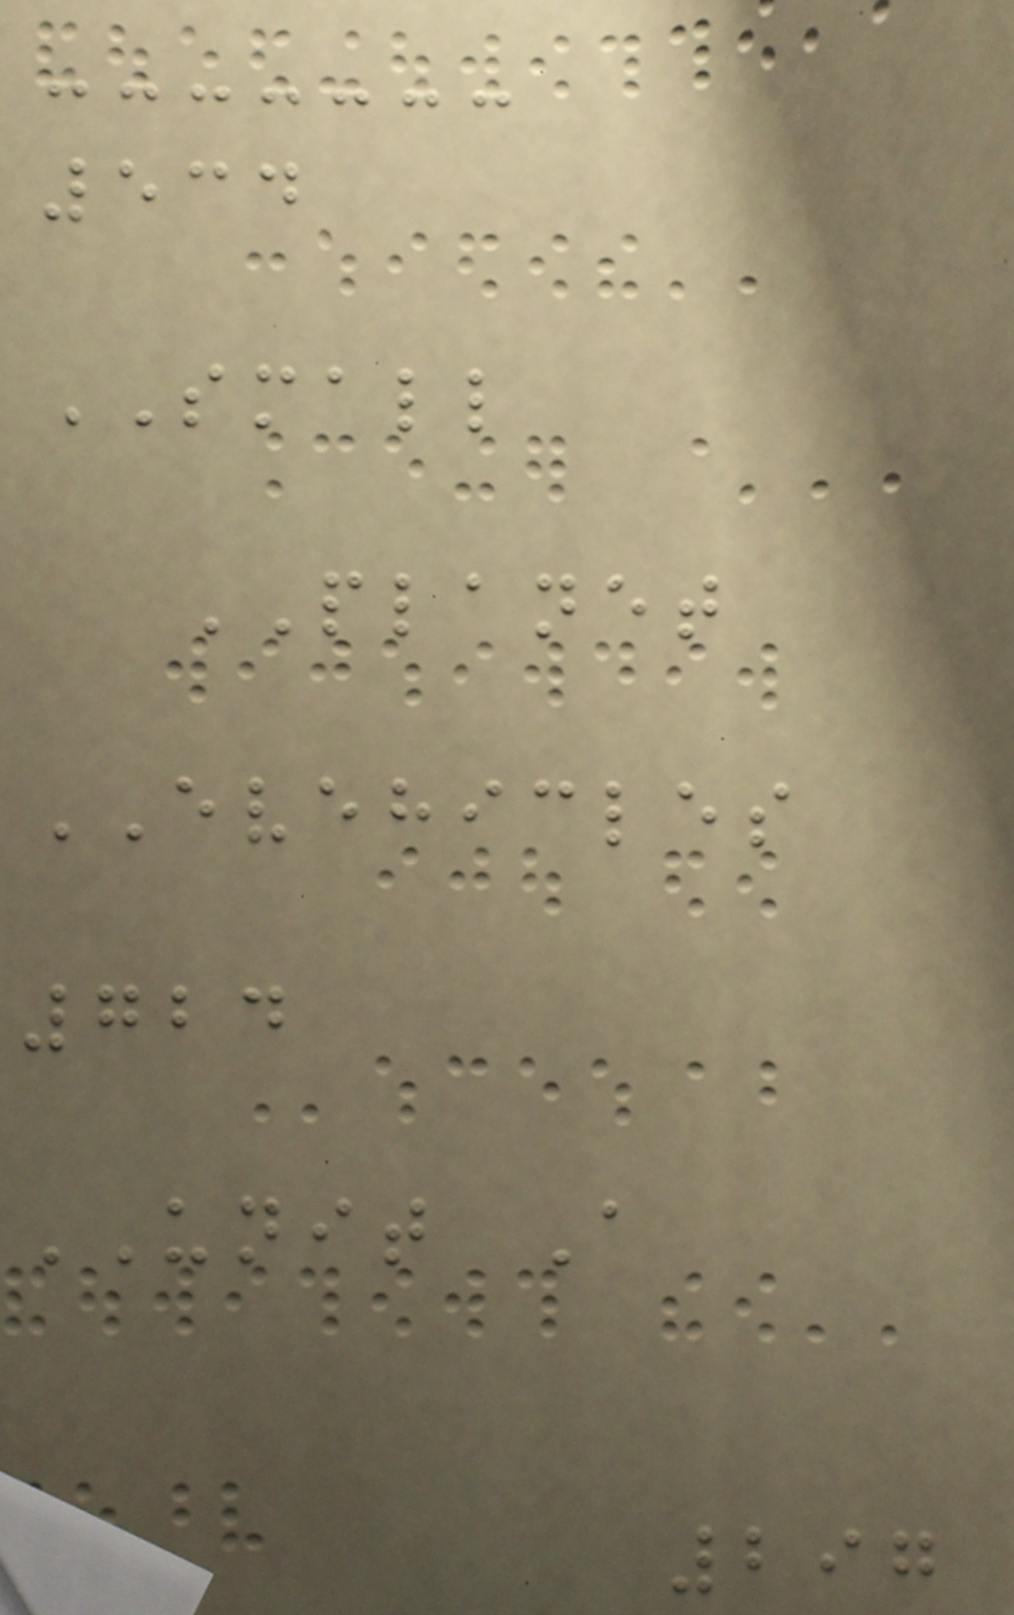534
SMALL
PLANET
EVEHICLES
724
UNIT A
297
